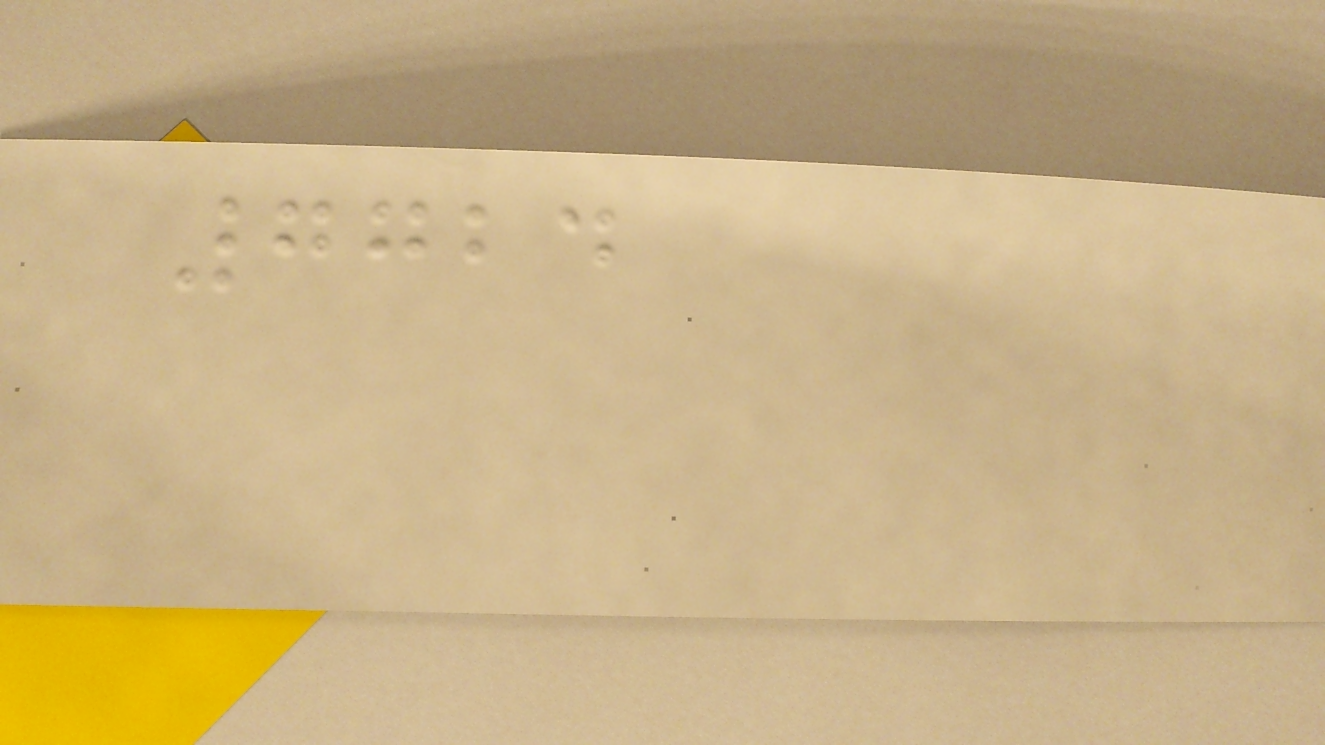7724
